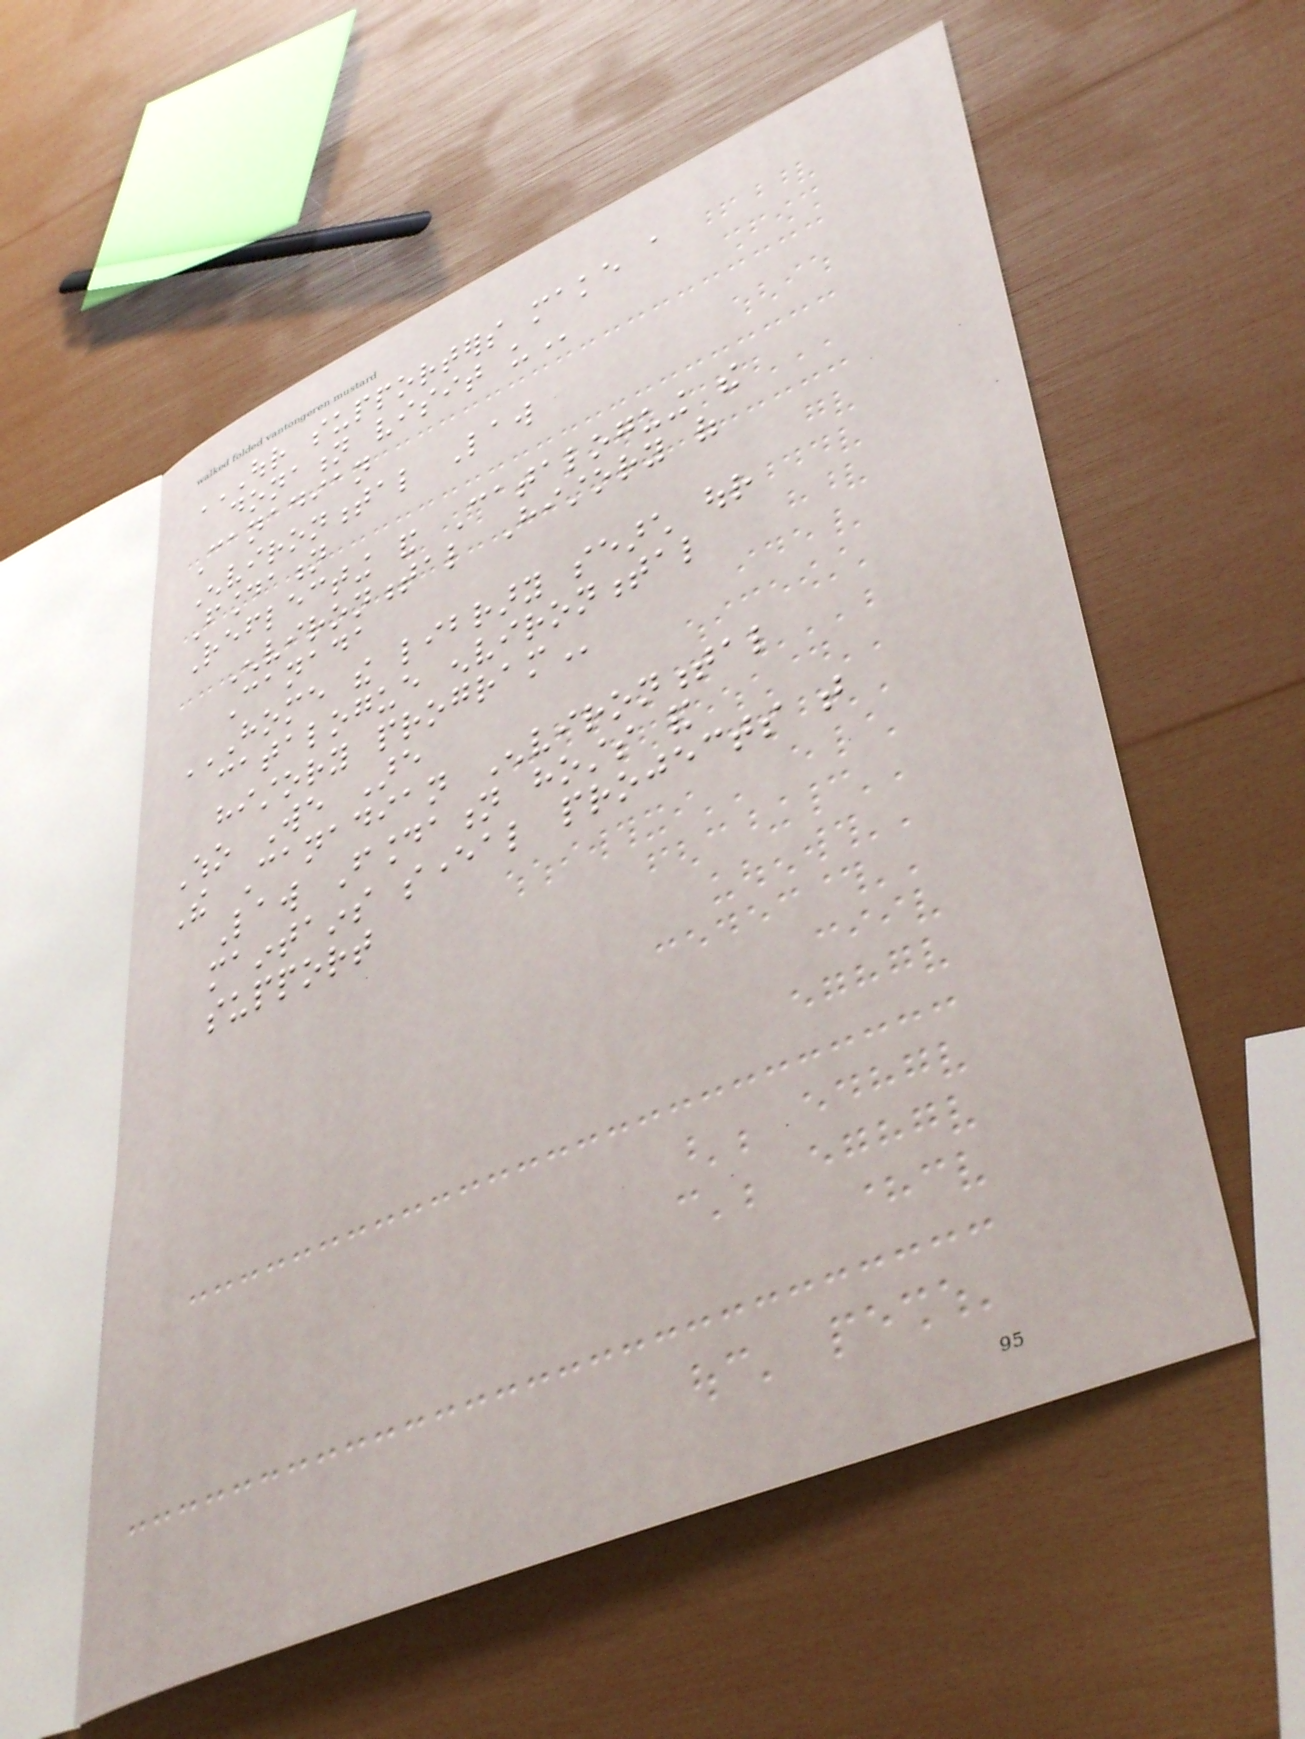OUR SUPPORTERS MAKE A
DONATION VISIT US
Canadian
Environmental Law
Foundation
Reflecting and Cataloguing the
Environmental History of
Canada
HOME THE LIBRARY SEARCH OUR
CATALOGUE ENVIRONMENTAL
HISTORY PROGRAM
Who We Are
The Canadian Environmental
Law Foundation hosts and
maintains several projects that
support
